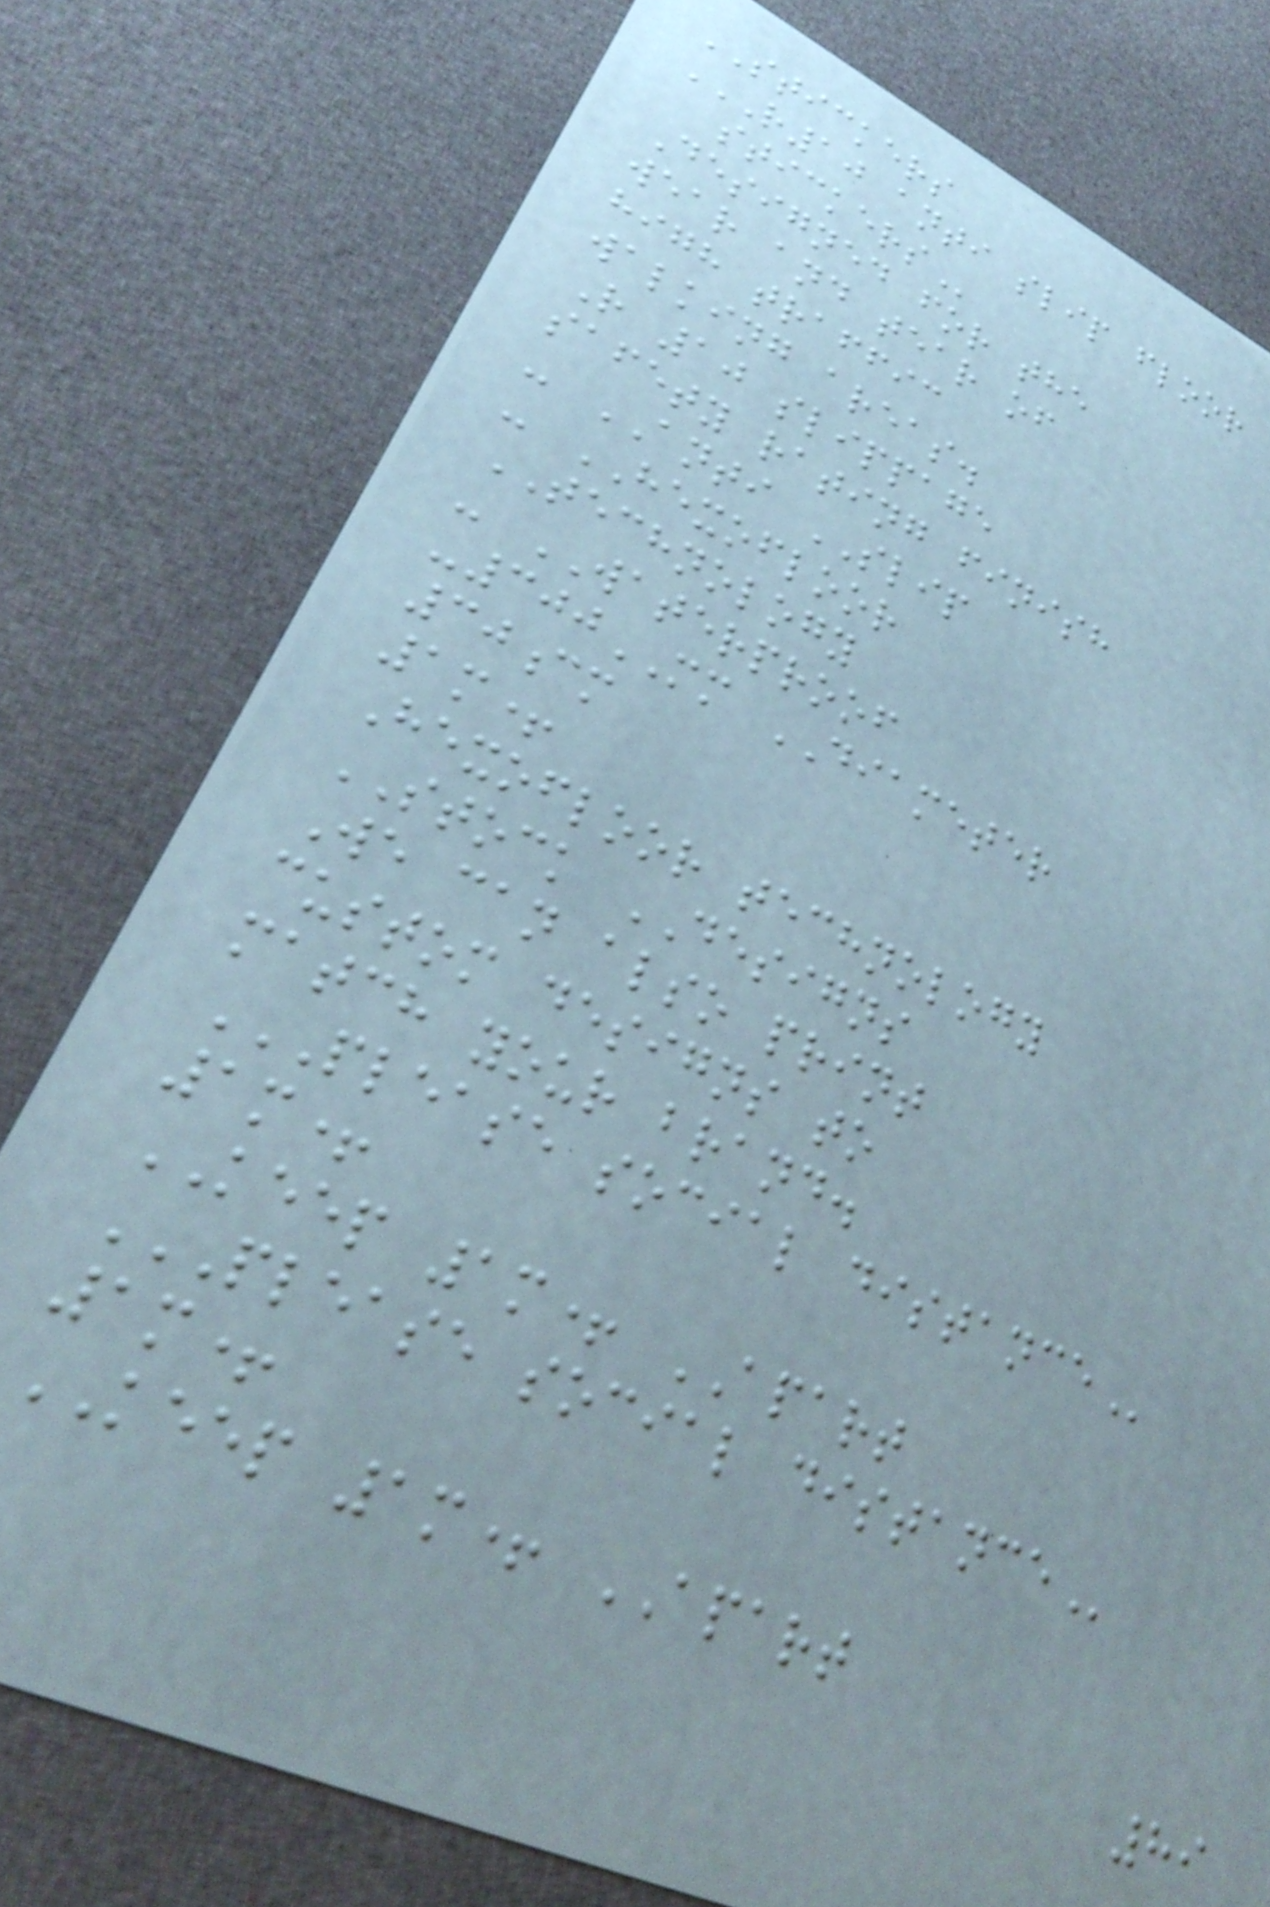STICKERS
R10 ANTI SLIP FLOOR
STICKERS
Designed for the
wear and tear of
high traffic
walking areas.
R 10 slippage
safety rating finish
- ANTI SLIP
- HEXOFLOOR
TECHNOLOGY
- WATERPROOF
-300MM DIAMETER
30cm
1m+
Hexofloor technology
STOCK DESIGNS
We can also print
custom designs to
match your brand.
PLEASE SOCIAL DISTANCE
1m+
KEEP 1m+ APART
PLEASE SOCIAL DISTANCE
1m+
KEEP 1m+ APART
89
